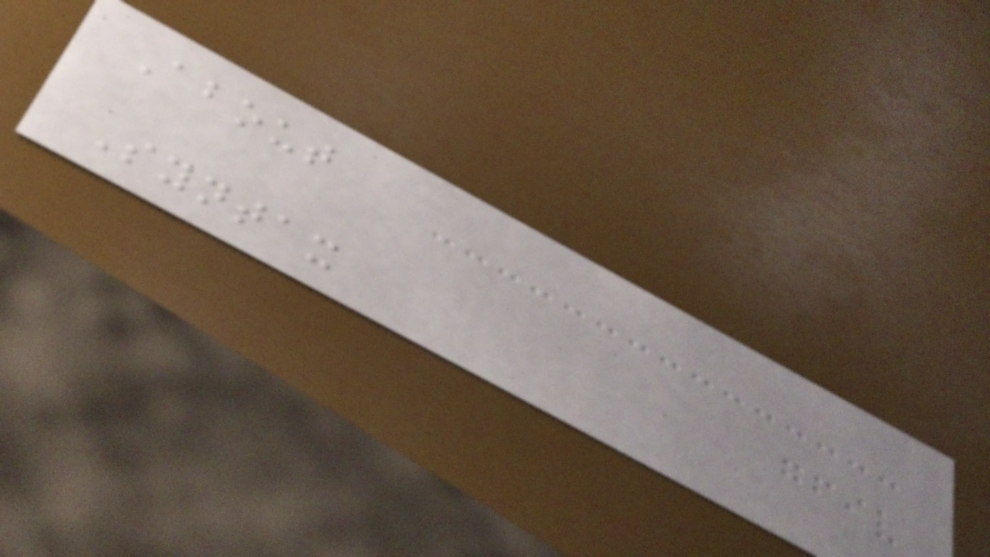About
Syntax
